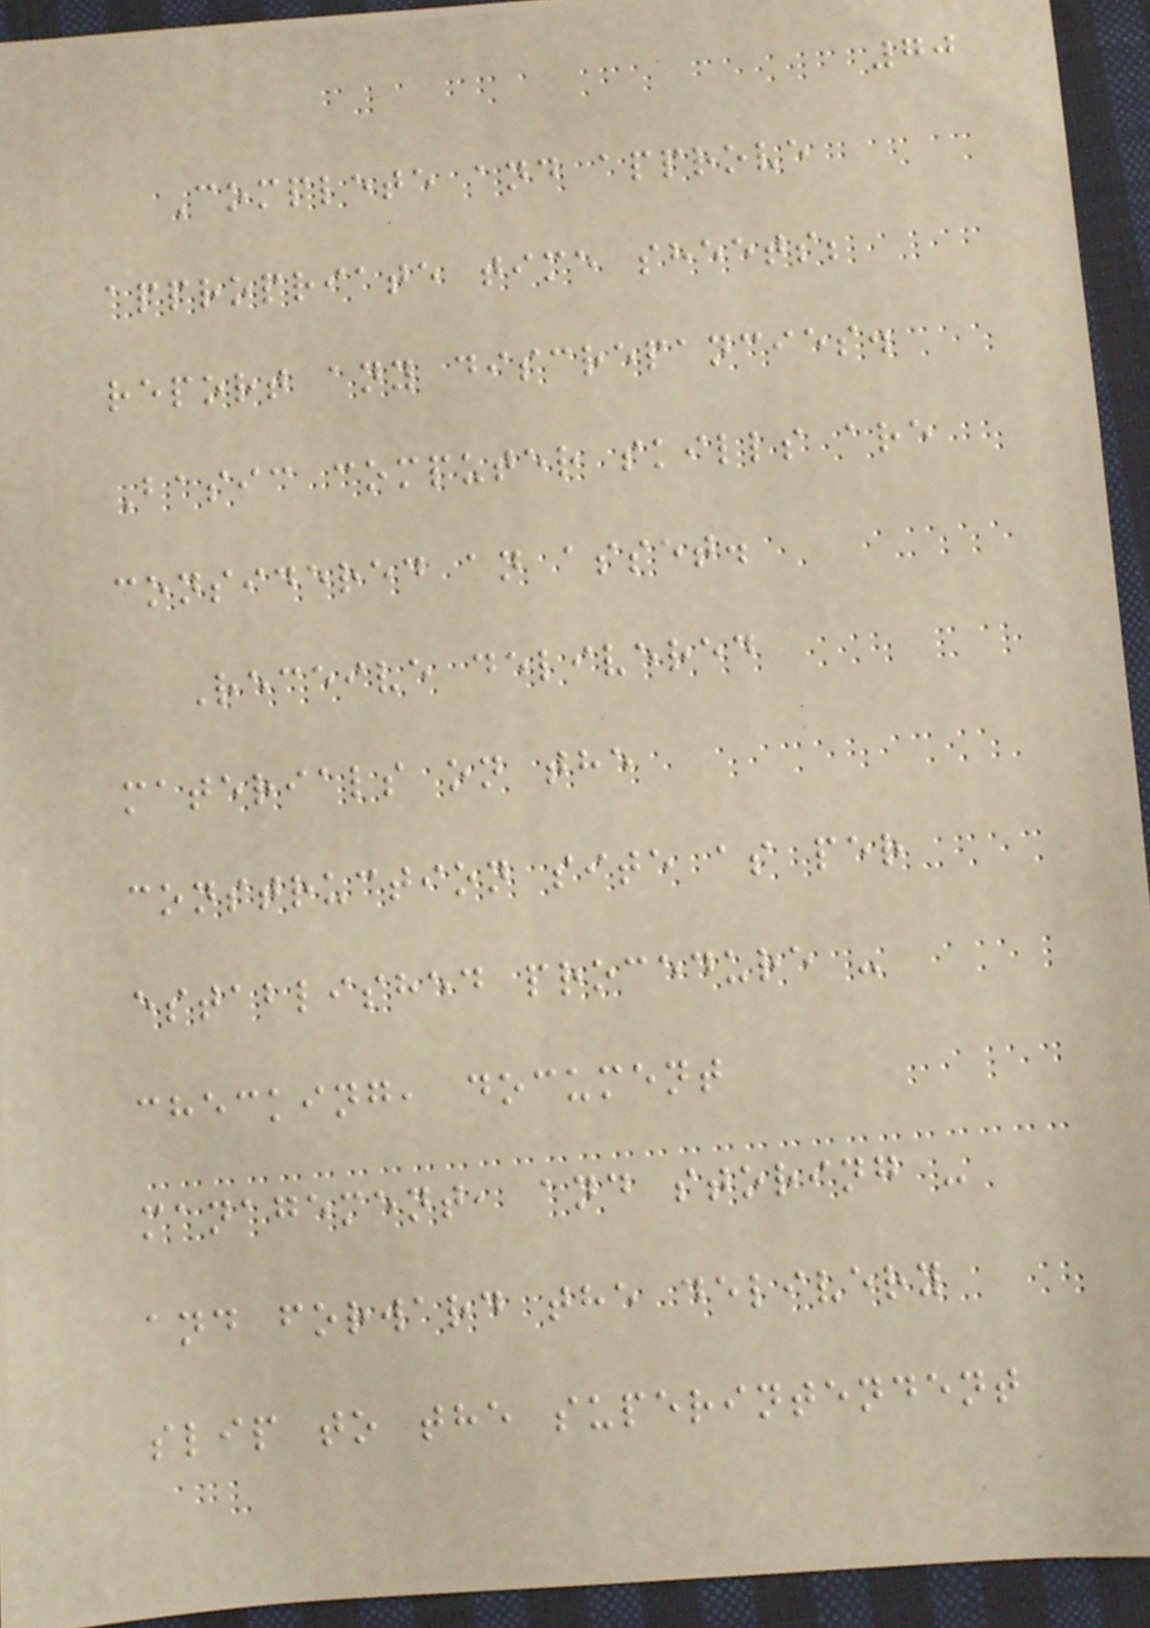70
Complete and approve
appropriate time sheets;
report any discrepancies.
Basic computer skills are
considered an asset.
Receive delivered
materials on the
construction site as per
established procedure -
checking, document
management, and storing -
and forward the delivery
slip to the superintendent
